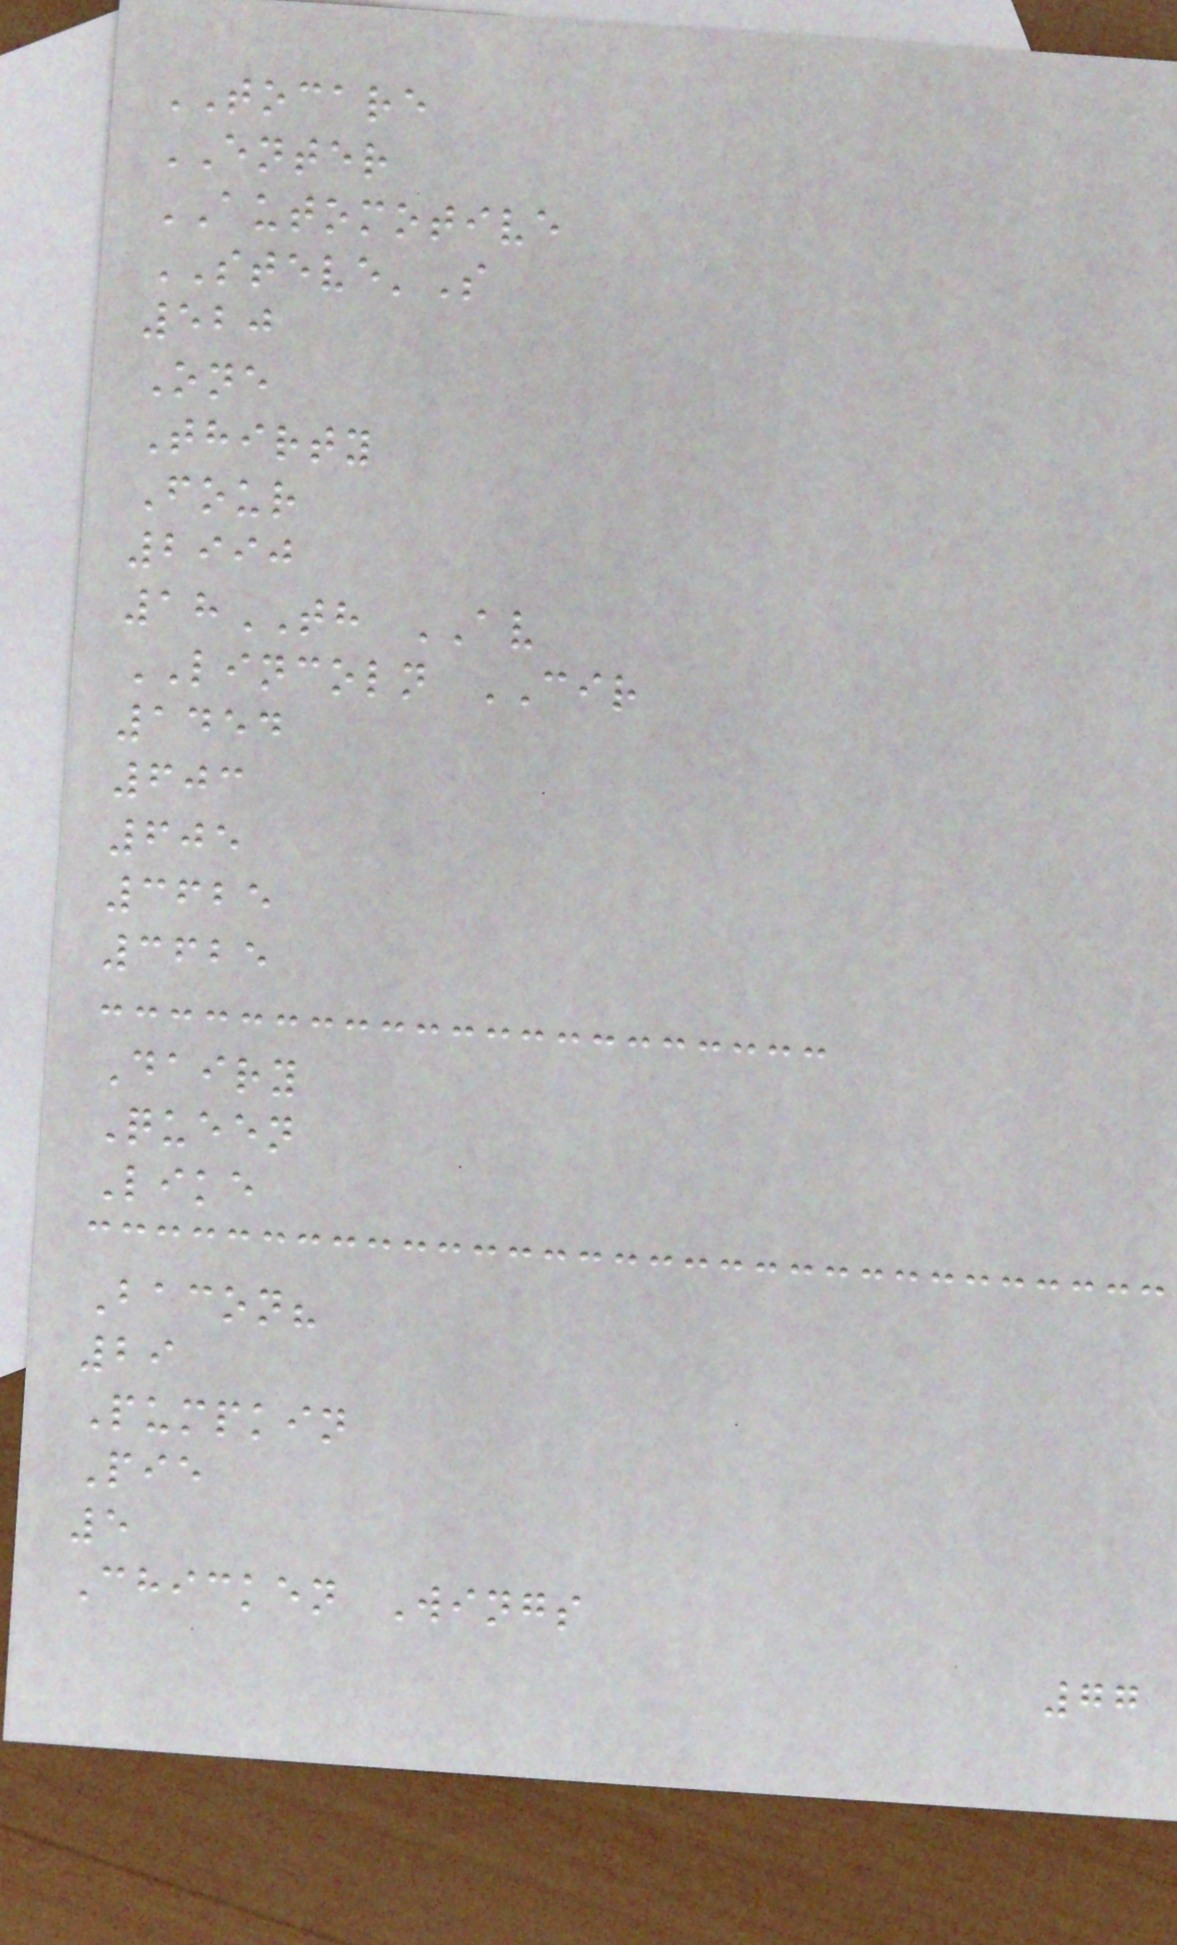TOCARE
ENTER
AUTOMOTIVE
STEVE'S
520
One
Thirty
Four
2990
18TH AV
LINCOLN CIR
1454
603
605
3625
3625
Dairy
Queen
Like
Bacon?
29
Pumpkin
Pie
5
Chicken Wings
77
